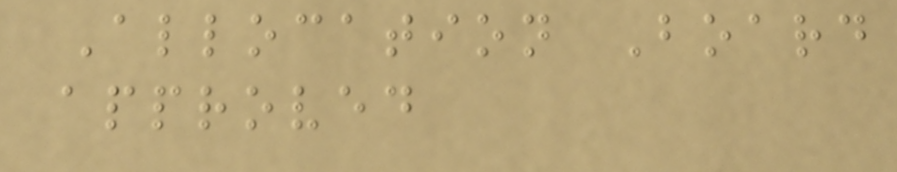Allocation Board
approved
